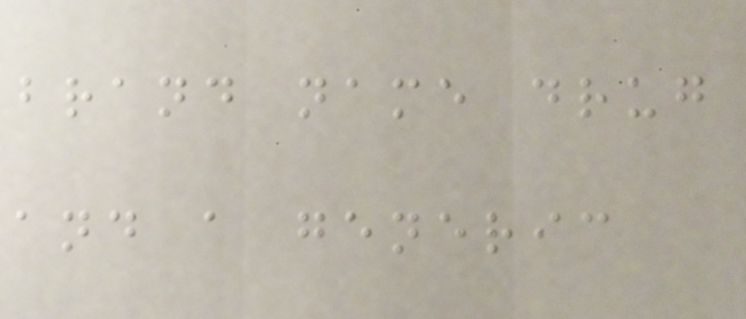brand name drug
and a generic
